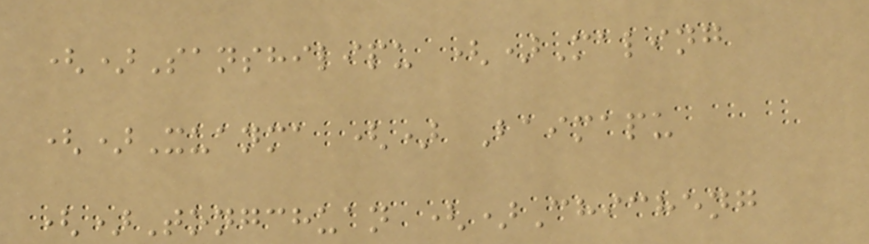()Sanshilipu ()Maling
()Xuanma () Baimapu
()Tongchuan ()Chicheng
